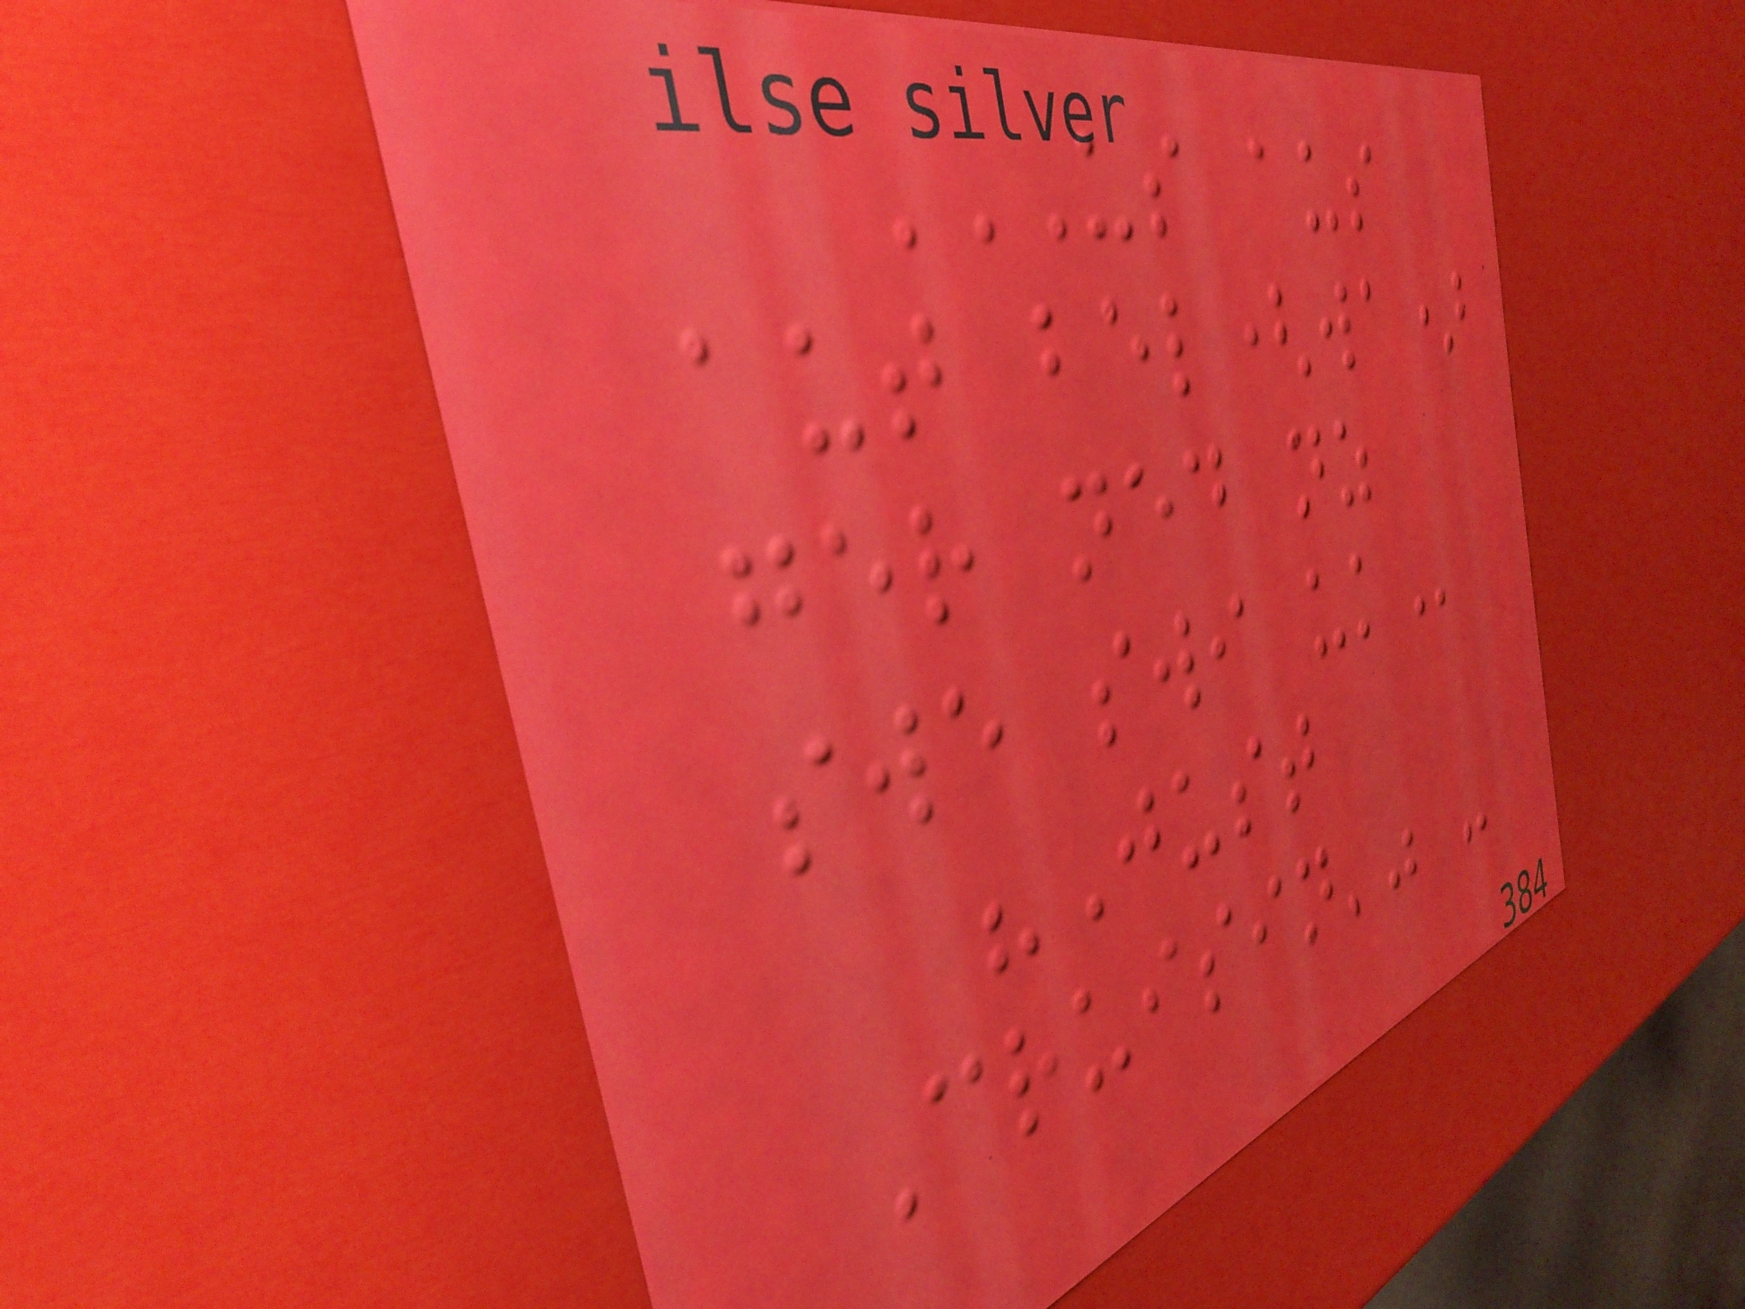US AUS
AUT BEL(WA)
GER NED NZ
SWE SWI UK
"Just
Cruisin'" -
